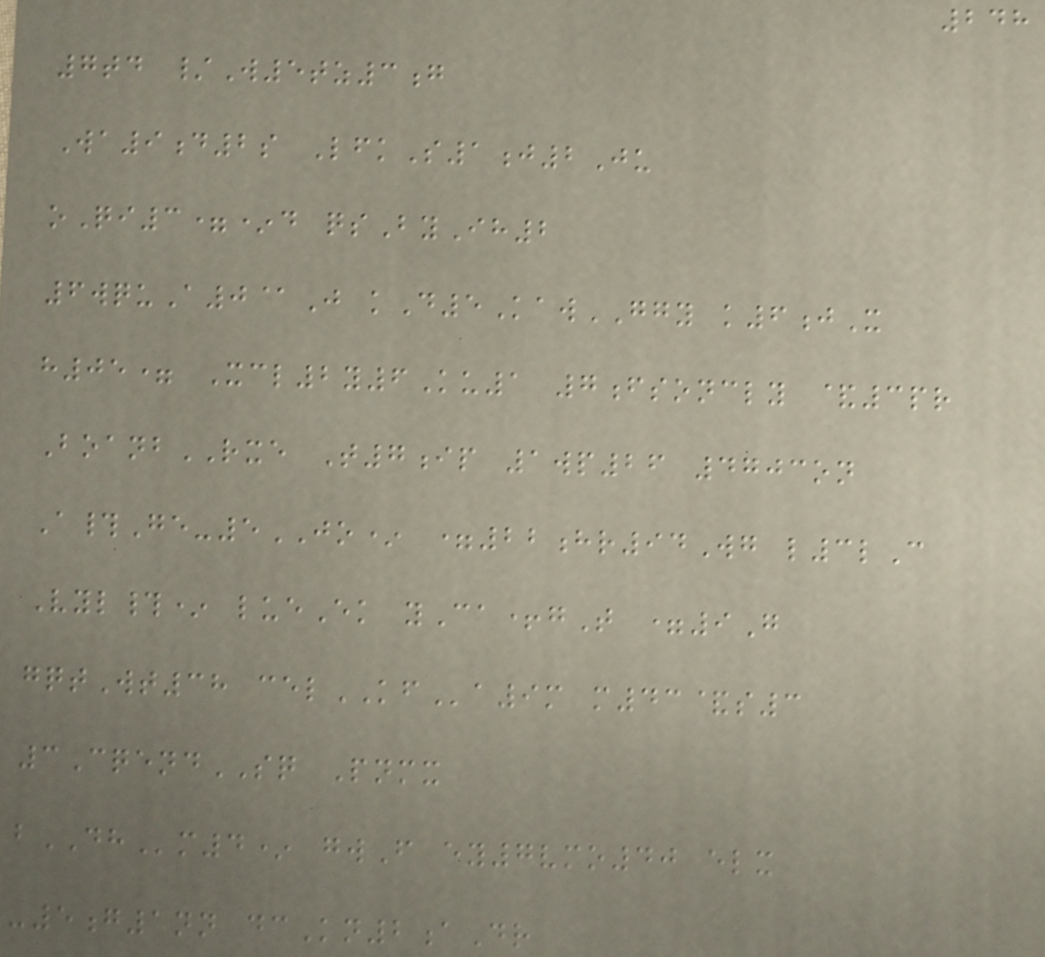248
7td /W5tz3g
Wa9d2s LfkS1j2Ju
oQi3=*d qsByIh2
6wquA0@J kD5KawGGY k6jX
h05= Xcl2y6Ku1 7fsoncly &3pr
BoanbRXE T7ip 1wp26 4703on
A#Ge-5JO* =22hr94Wg l3lC
Vyl#* lueEk yCa+gT =9G
gqtWt38 celKFa9m m43&s3
3CqendSQ Pnmx
bDHm4* gwF ey7vmo40 elx
-5g1nn dcKn2aDr
